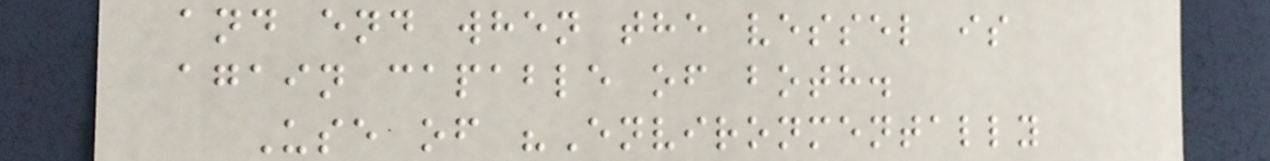and end when the vessel is
again capable of both.
Use of "Environmentally
